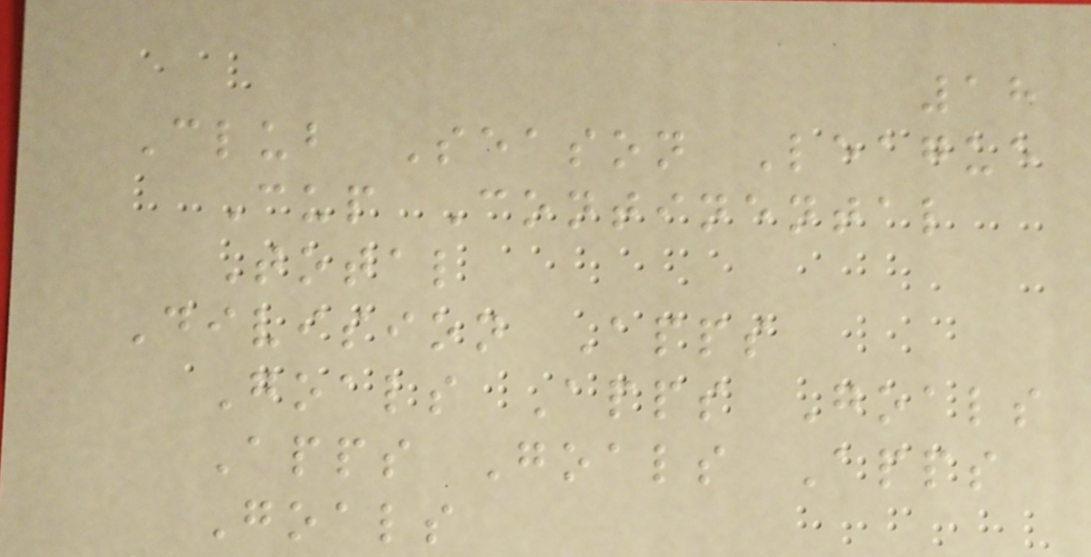18
Club Season League
Cup Continental
Total
Division Apps
Goals Apps Goals
Apps Goals Apps
Goals
